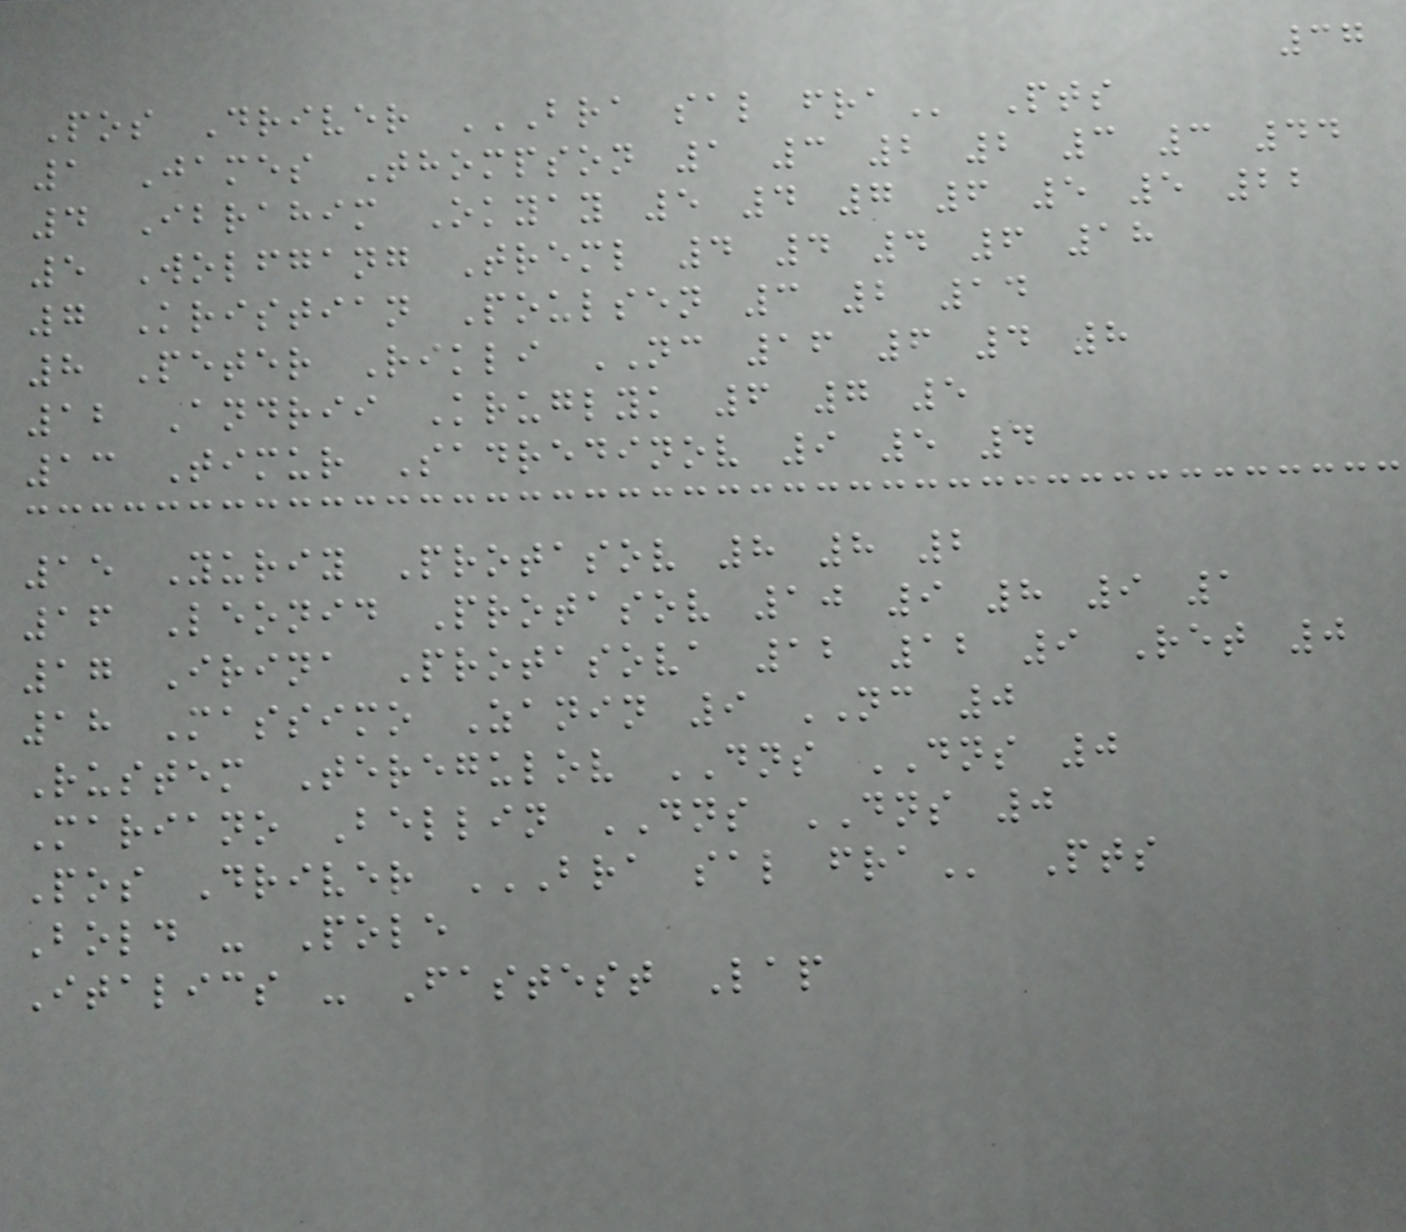37
Pos Driver BRA SAL FRA Pts
1 James Thompson 1 3 2 2 3 3 44
4 Ibrahim Okyay 5 4 7 6 5 5 22
5 Wolfgang Treml 4 4 4 6 18
7 Kristian Poulsen 3 2 14
8 Peter Rikli NC 16 6 4 8
12 Andrii Kruglyk 6 7 5
13 Timur Sadredinov 9 5 4
15 Yuriy Protasov 8 8 2
16 Leonid Protasov 10 9 8 9 1
17 Irina Protasova 12 12 9 Ret 0
18 Massimo Zanin 9 NC 0
Rustem Teregulov DNS DNS 0
Mariano Bellin DNS DNS 0
Pos Driver BRA SAL FRA Pts
Bold - Pole
Italics - Fastest Lap
